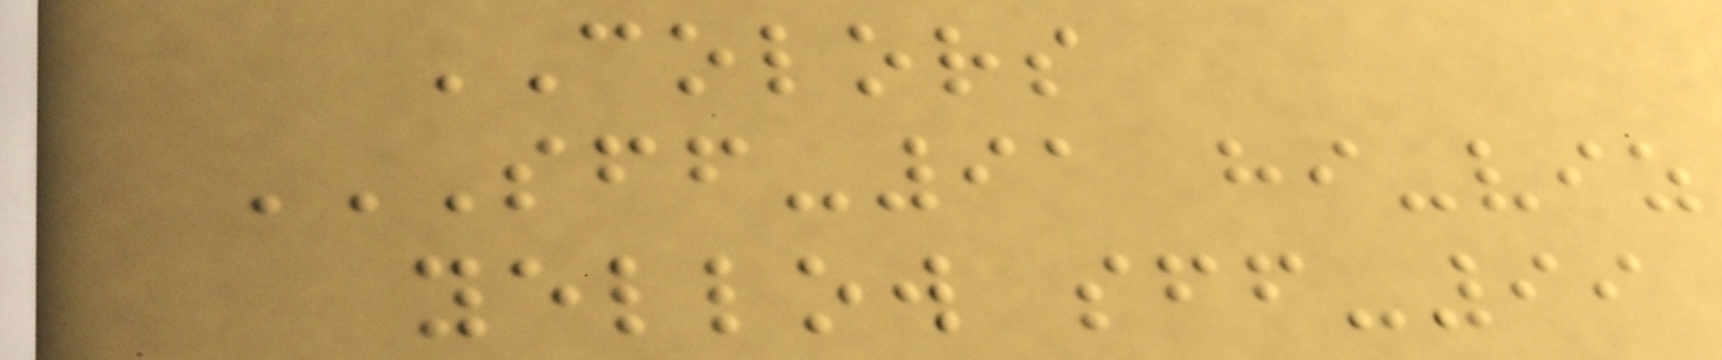COLORS
SFF-91 HI-VIZ
YELLOW SFF-99
